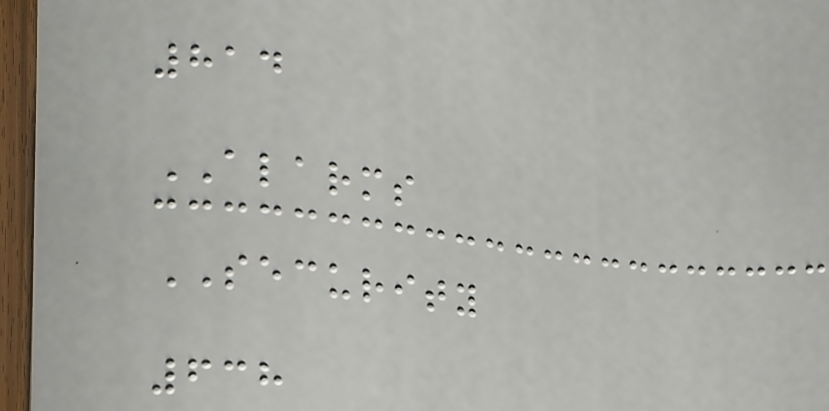814
ALARMS
SECURITY
638
